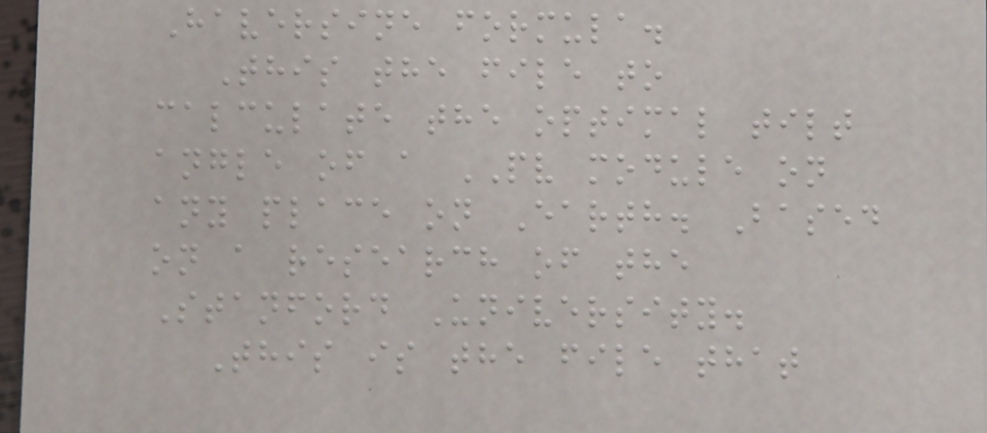Haversine formula.
This the file to
calculate the optimal tilt
angle of a PV module on
any place on Earth. Based
on a research of the
Stanford University.
This is the file that
